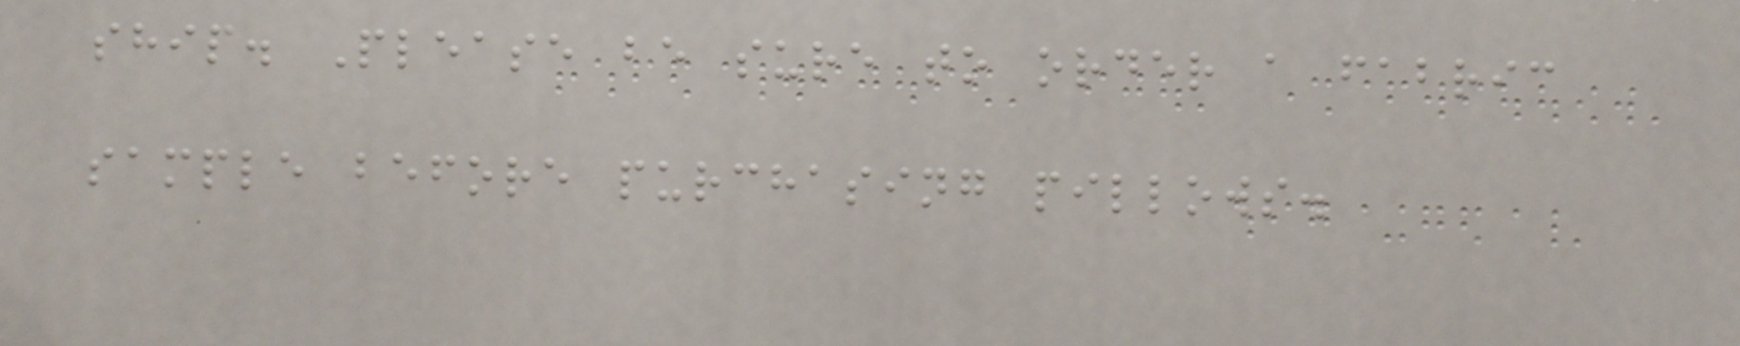ship. Please be sure to order a fabric
sample before purchasing pillows.
